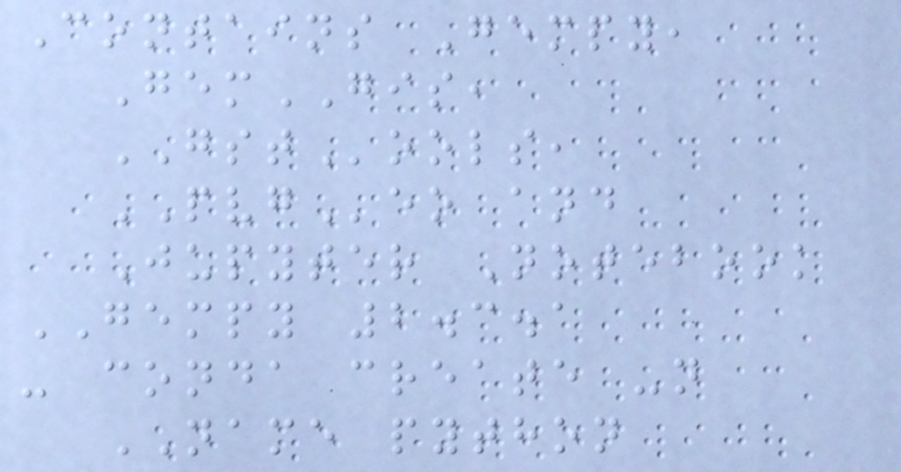Contains Gempy,
GemGIS,
GSTools,
PVGeo and
Jupyter Notebook
GEMPY 2.3.1
- conda create -n
NAME python
